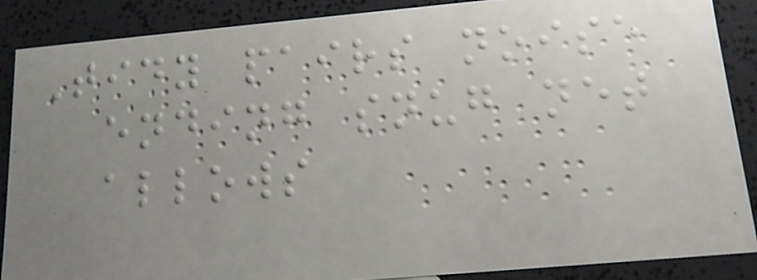Tidy pairs noise
ending snug net
allows
